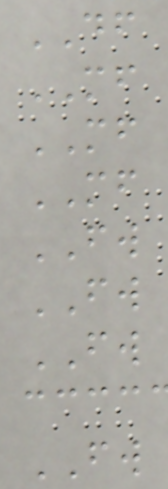DF
MF
MF
MF
FW
FW
FW
FW
